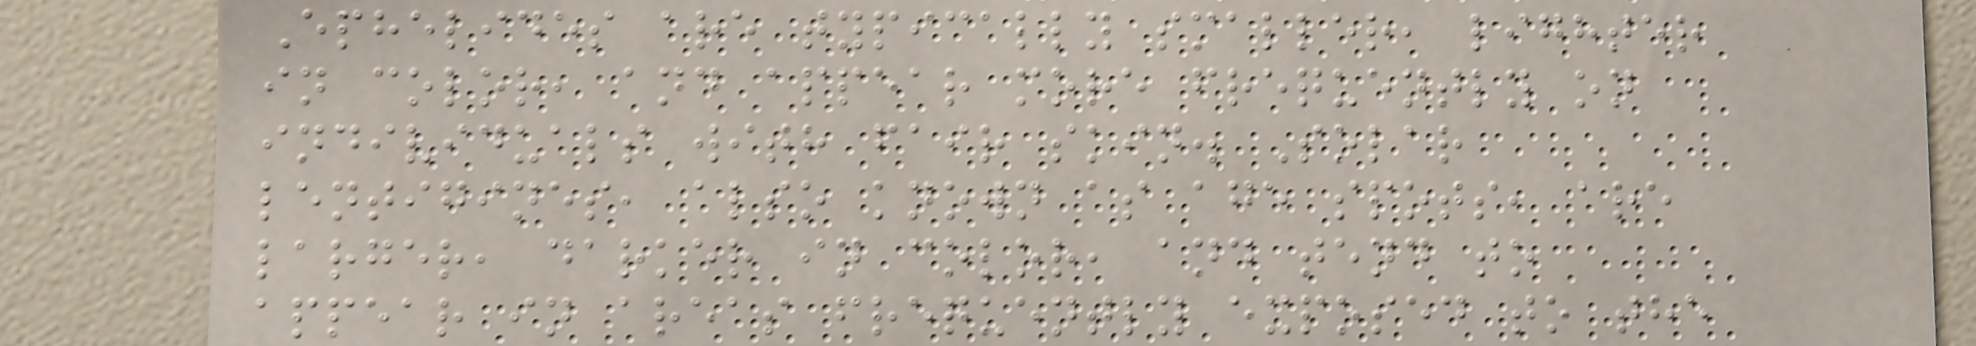Ephelides are typically smaller, lighter
in color, and appear more frequently on
individuals with fair skin. Solar
lentigines, also known as age spots, are
larger, darker in color, and tend to
appear in areas frequently exposed to the
